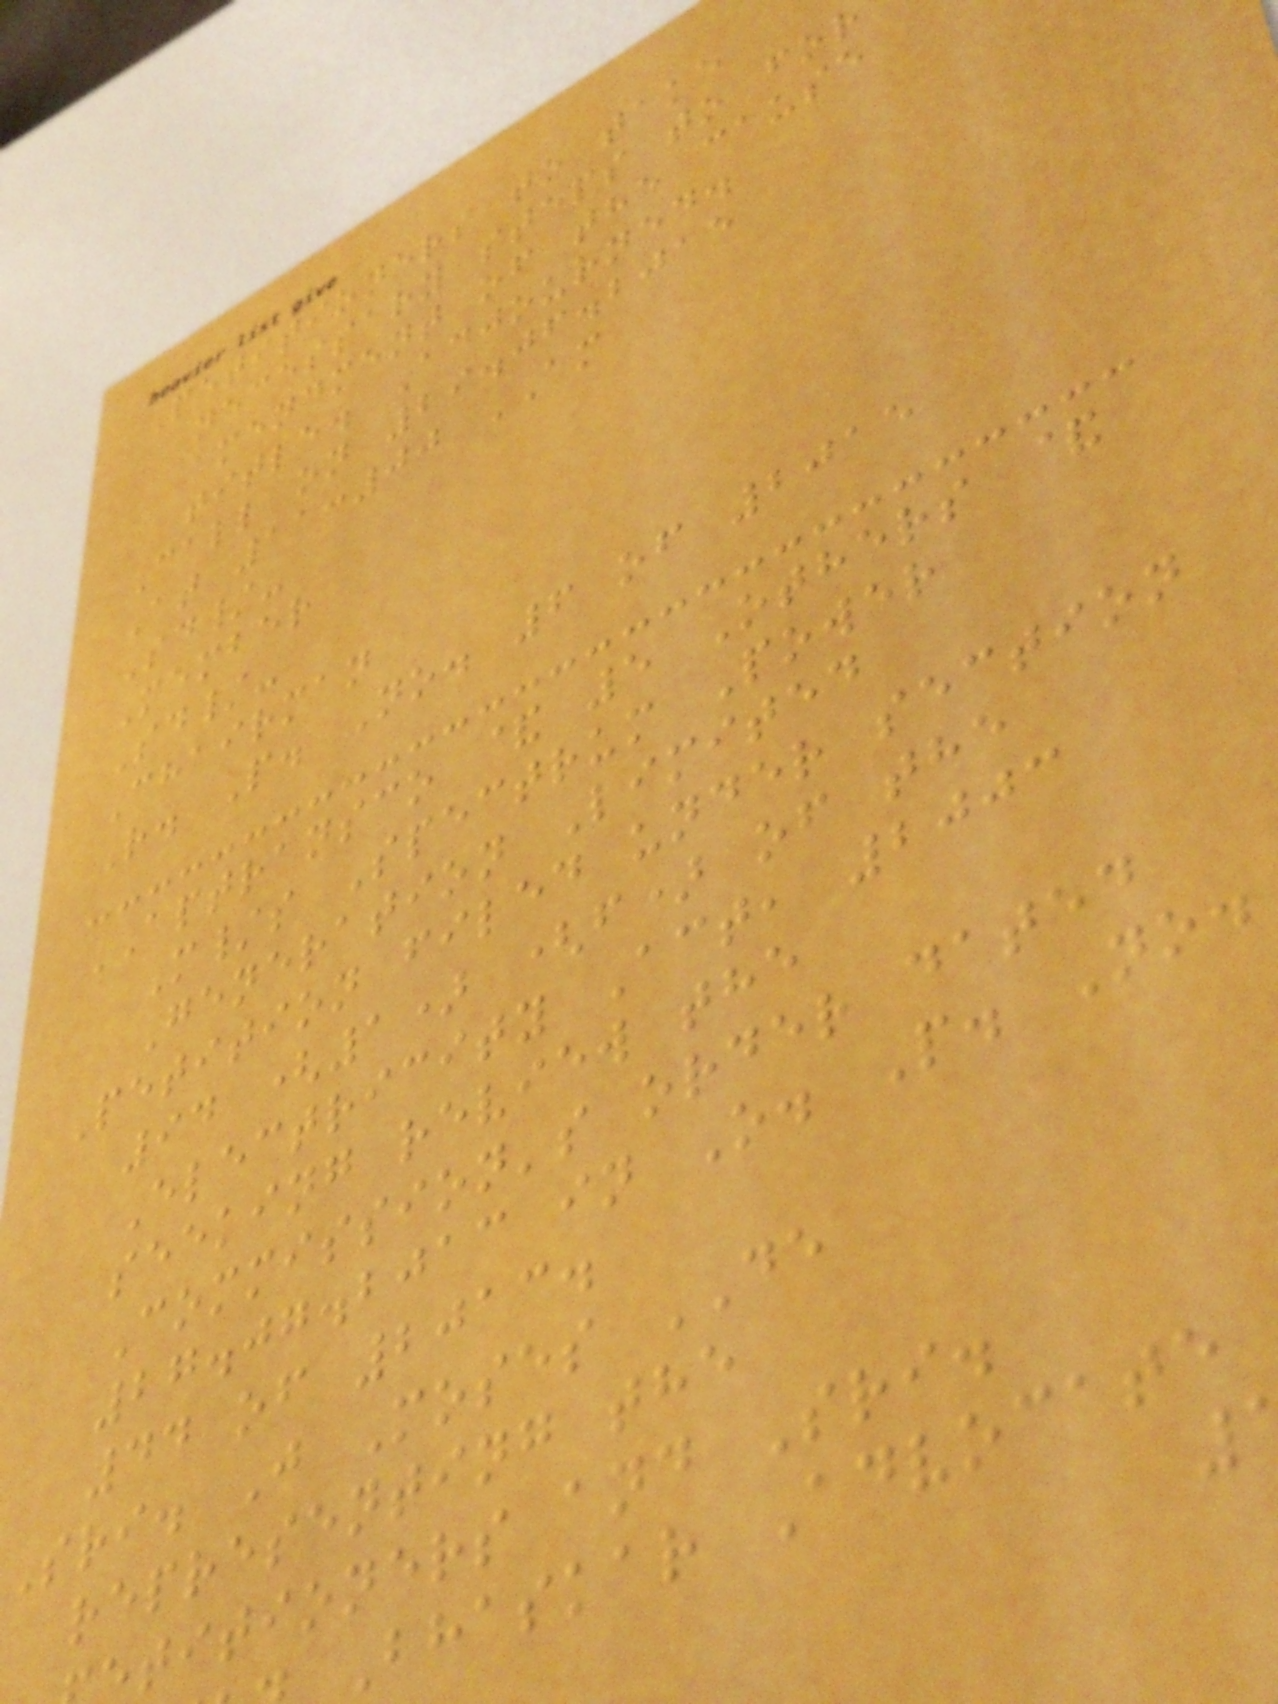Petitioners to take
necessary steps to for
amendment of the cause
title. Adjourned.
Call on 29.06.2015
At 11:00 AM
Sd/-
Member
Sd/-
Chairman
R. P. No. 6 of 2015
APTRANSCO & 5 Others &
M/s Spectrum Power
Generation Limited
Petition filed under section
94 (1) (f) of the
Electricity Act, 2003
seeking review the
Commission's order dated
27.07.2013 in O. P. No.
44 of 2013.
Sri. J Moses DE
representing the
titioners and Sri.
Bhaskar Advocate
